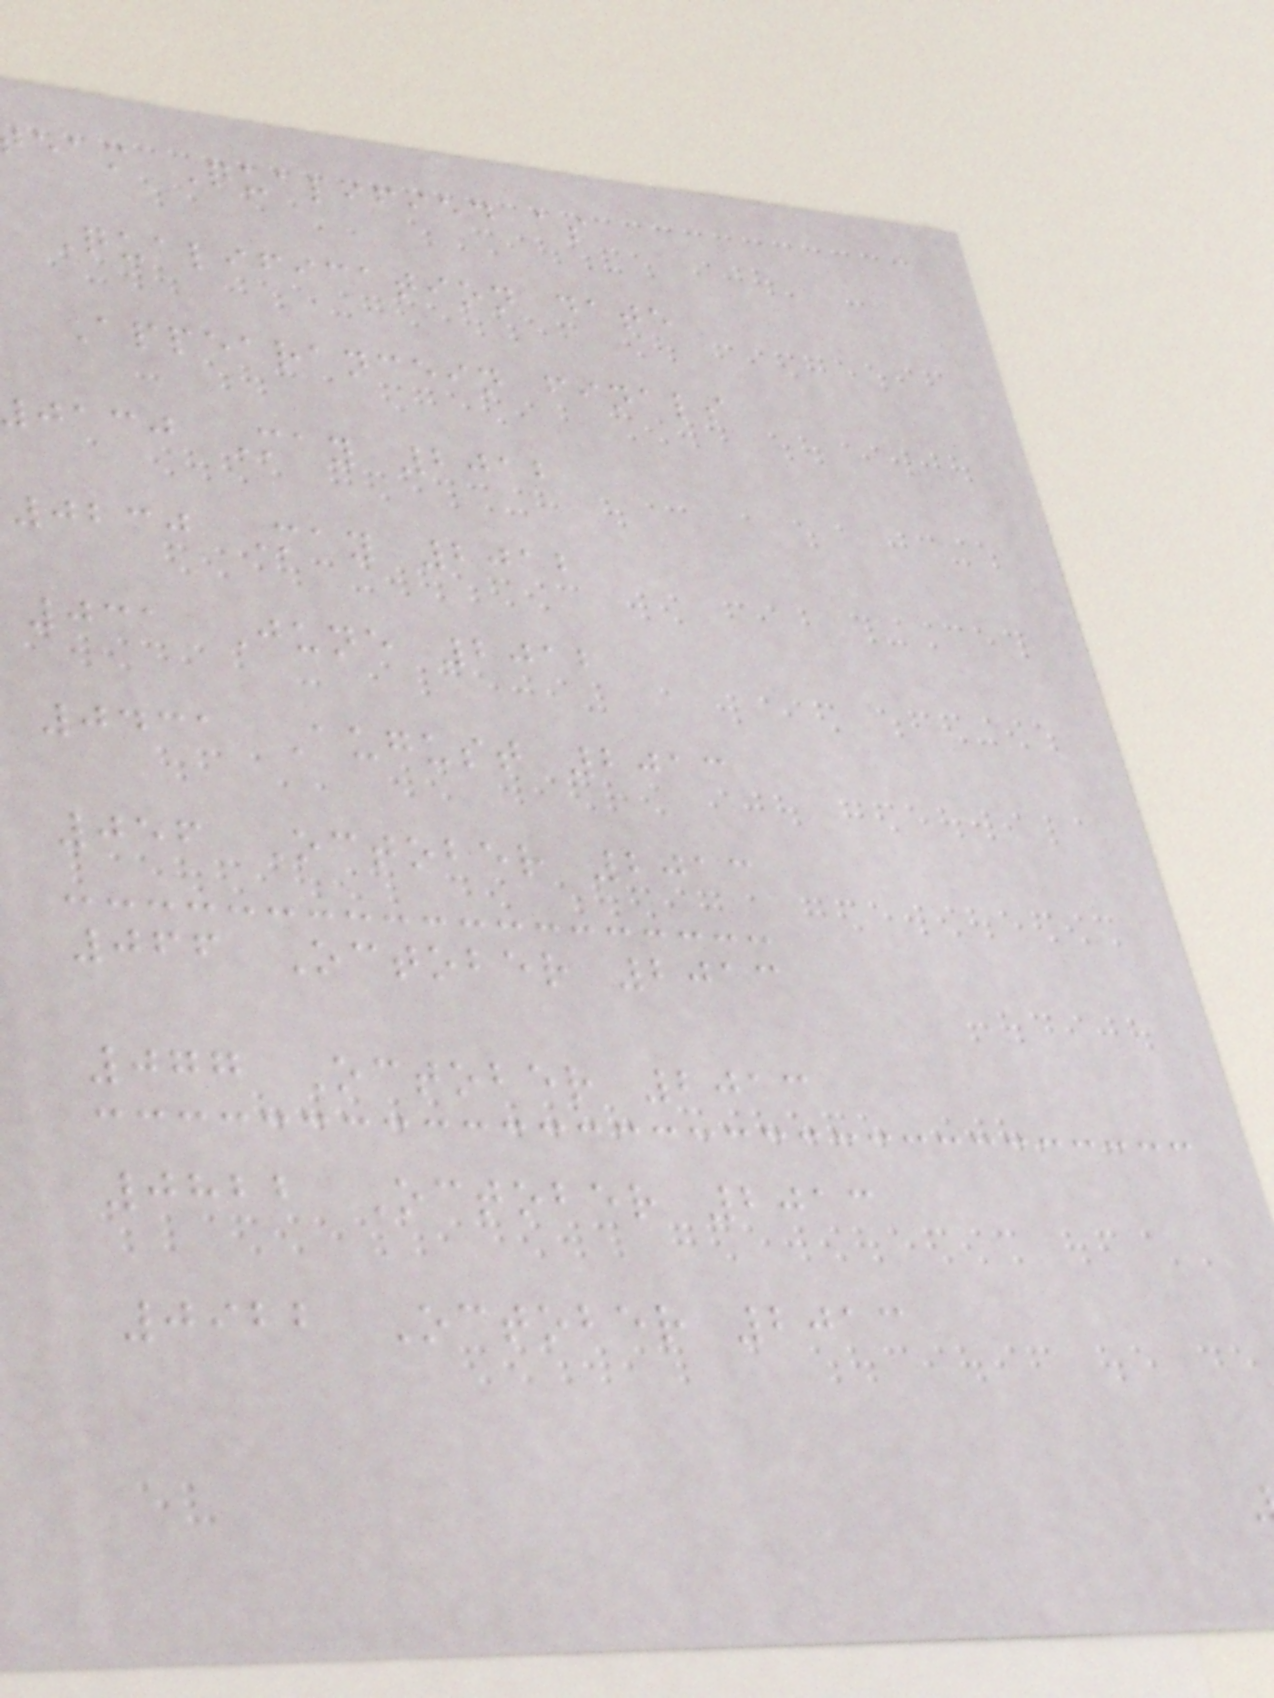eam Qualified as
Qualification date
Appearancein finals
jacj May 2012
0230 May 2012
031 June 2012
0431 August 2013
056 October 2013
066 October 2013
077 October 2013
0822 October 2013
0922 October 2013
